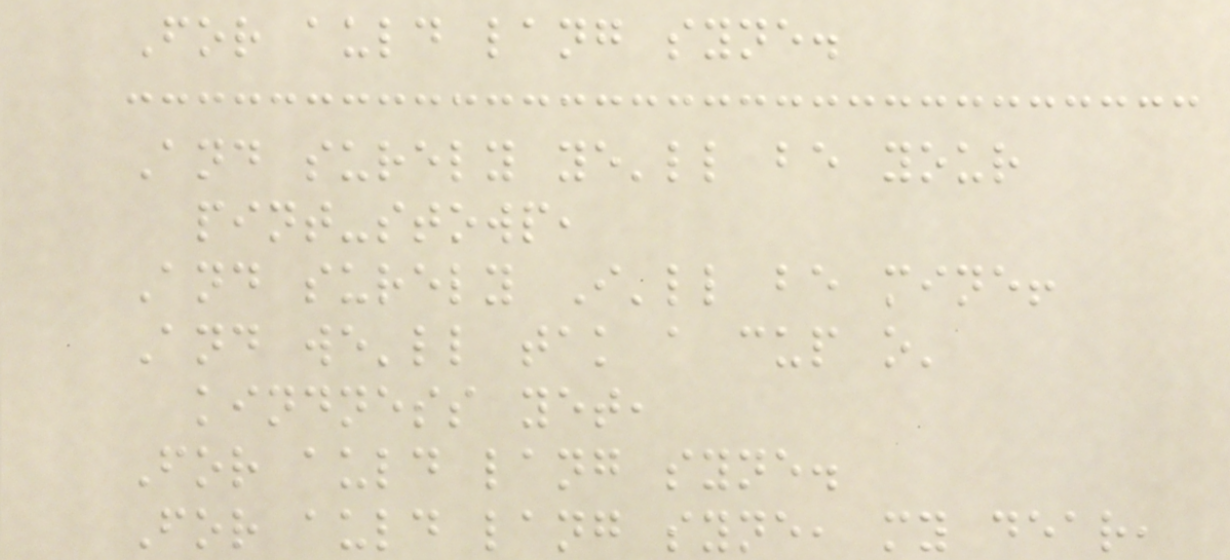For auld lang syne.
And surely ye'll be your
pint-stowp,
And surely I'll be mine!
And we'll tak a cup o'
kindness yet,
For auld lang syne.
For auld lang syne, my dear,
